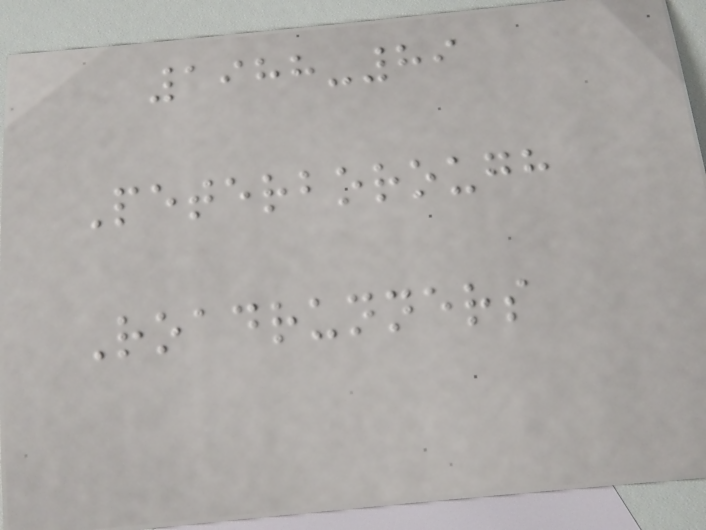1988-89
Peterborough
Roadrunners
